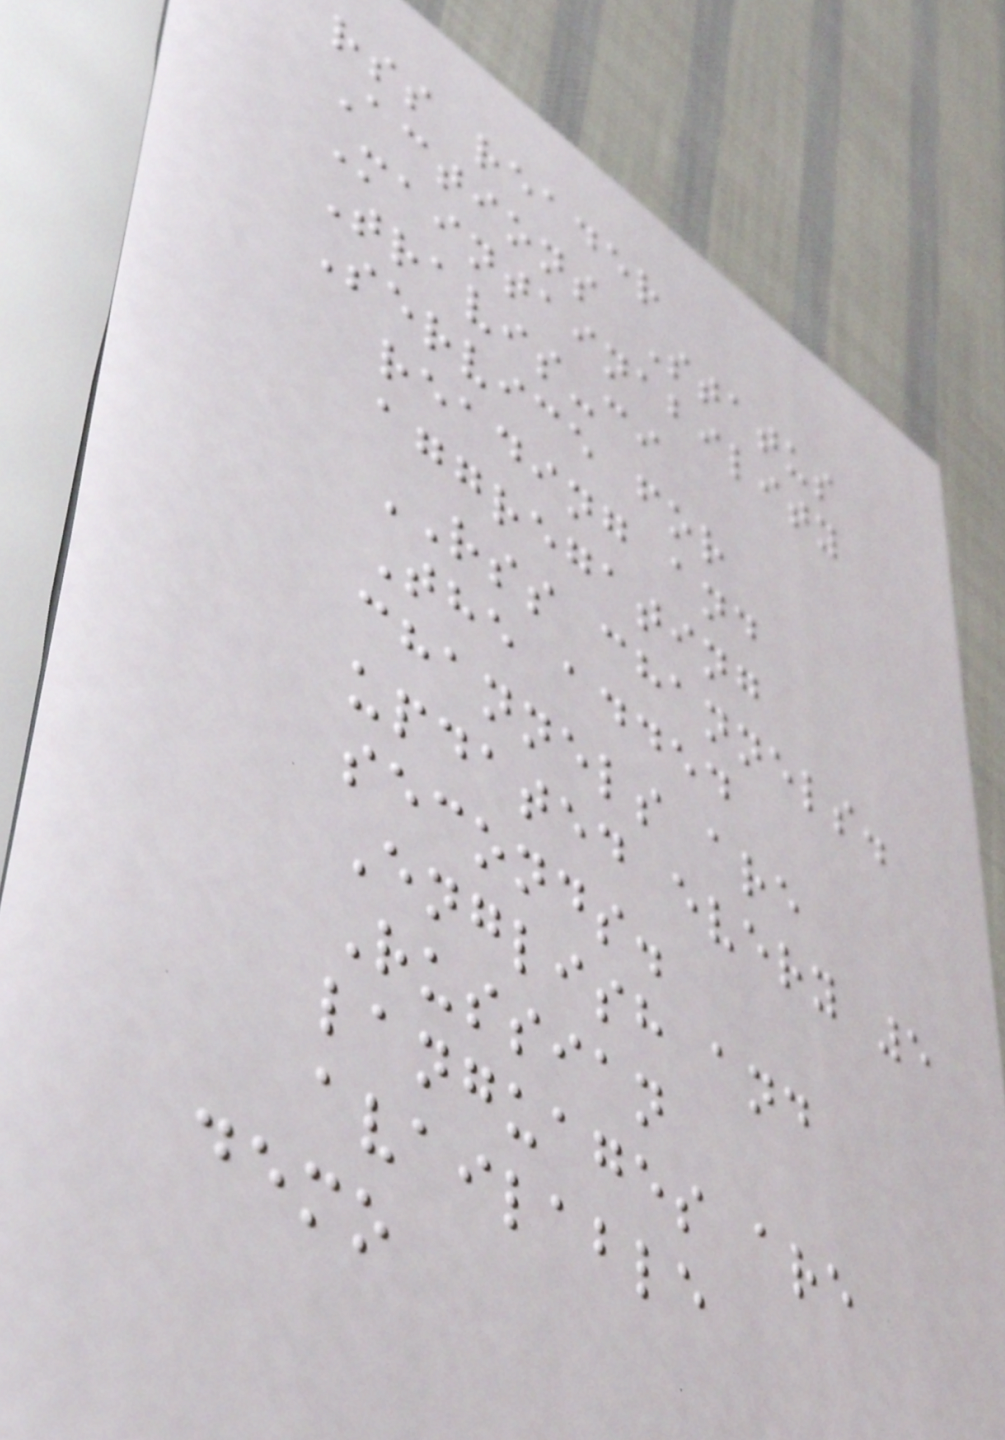rss reader
Actions Status
Maintainability
Travis-ci
Service for
reading and
aggregating
RSS channels.
The added
channels are
updated every 5
seconds.
English and
Russian
languages are
available
demo
